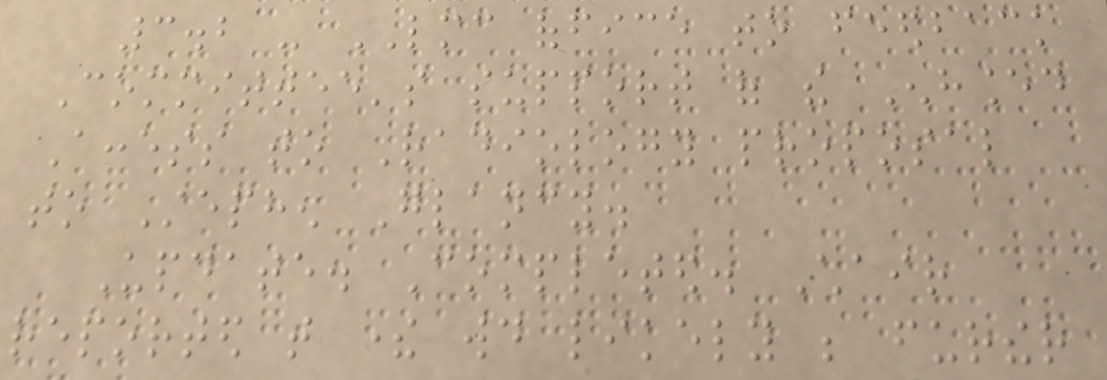3.2 - LMC office to feedback
Committee's support of the Enhanced
Access to Radiology proposal
to Stephen Glancy.
Update. Completed. Chair
reported that there would likely be further
